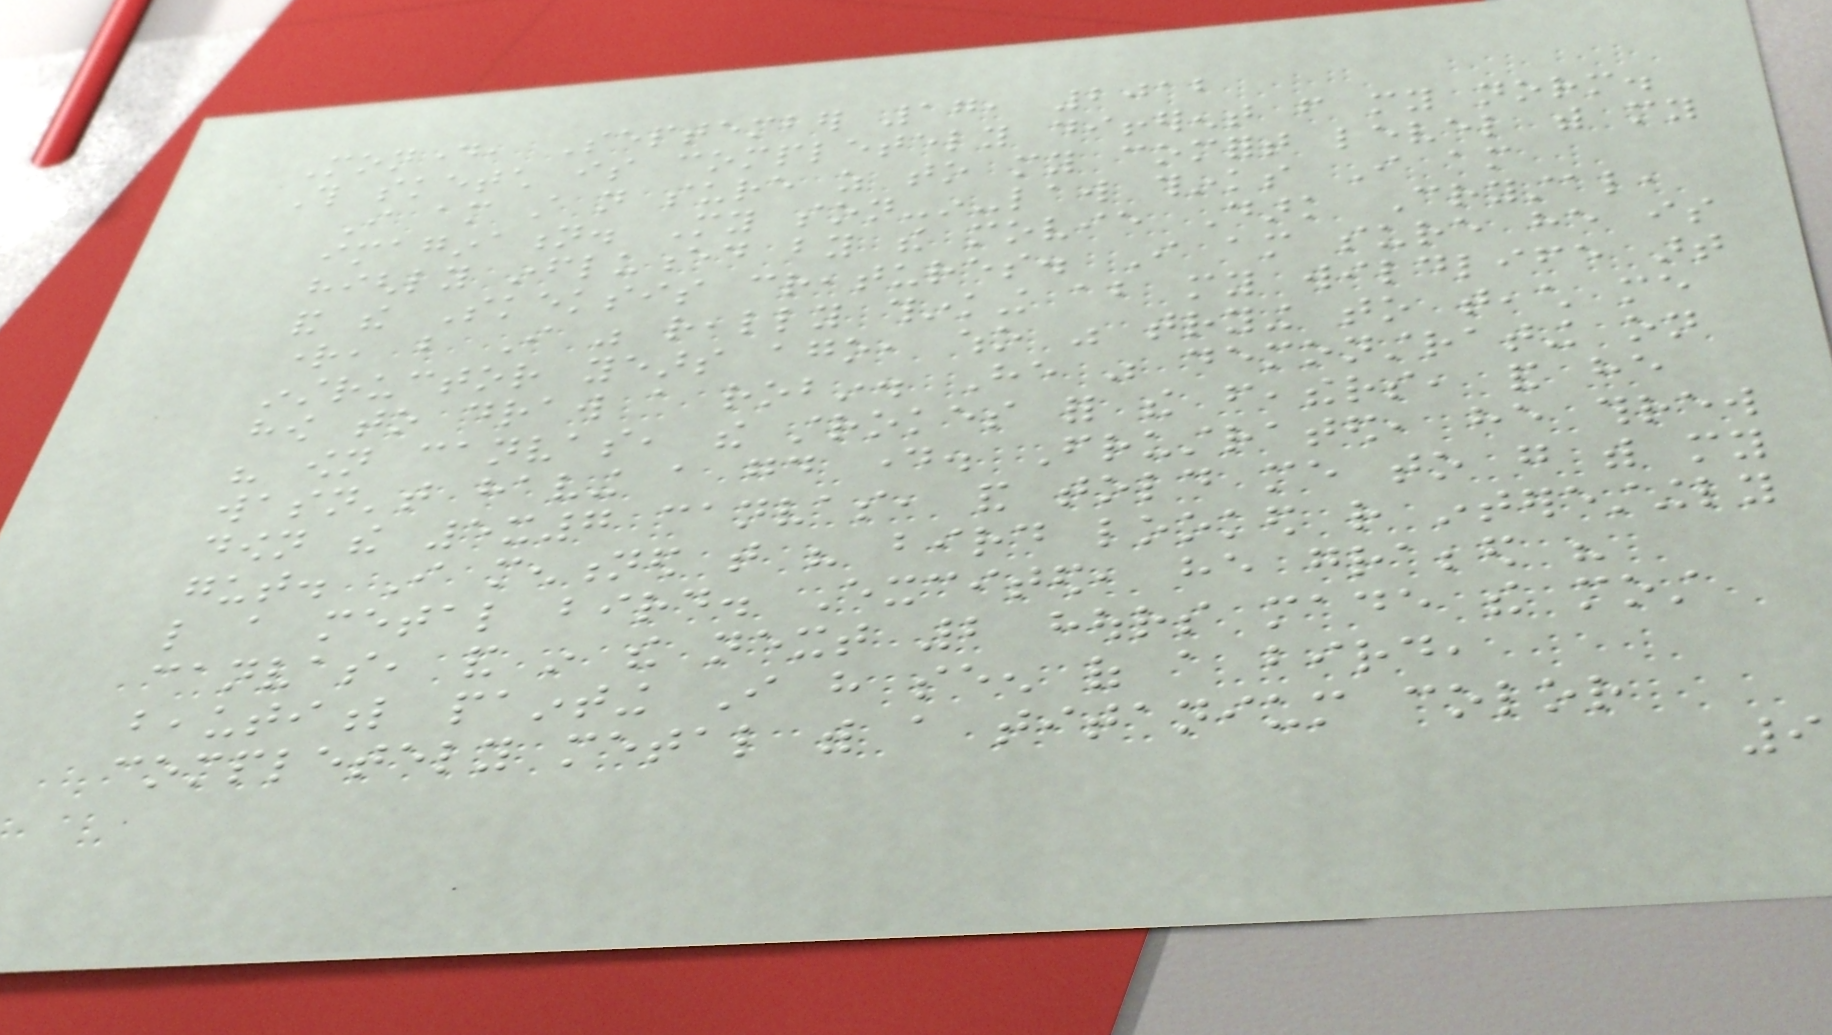Monday, September 17, 2012
This sketch is completely different from my norm.
I am still not sure as to my comfort level with my
imagination. My son-in-law thinks I am
highly influenced by the movie Dark Crystal,
and the Skeksis creatures. I am sure he is
right, but I was really thinking about my wildlife art
instructor years ago, who was trying to teach me
how to draw a robin. He was demonstrating on
his own canvas, the strokes for the feathers, and he
wasn't having a good day. Frustrated, he threw
down the 5x7 canvas, and told me to go with my
gut. I mentioned that his bird looked rather interestingly
like a metal bird. Excited, he grabbed his
canvas, and in the next 2 hours made the most
beautiful painting I have seen of a bird,
completely metal with a titanium color
9
